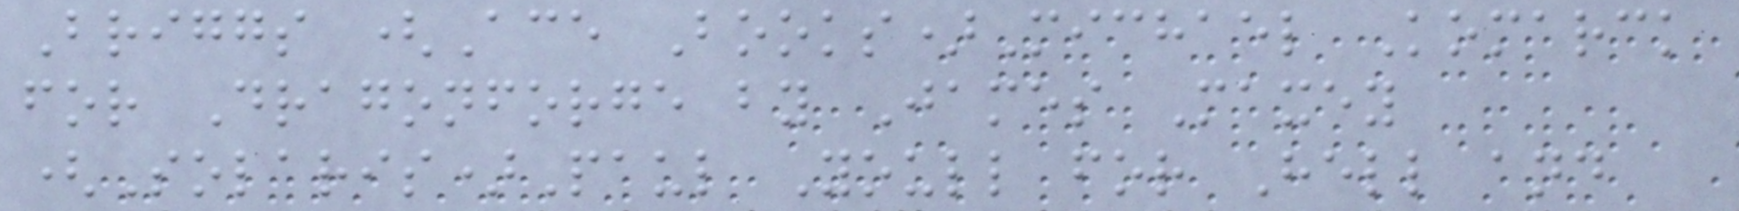Briggs (Ace Books)Michael Komarck
for Dragonforge by James Maxey
(Solaris)Paul Youll for Hell and
